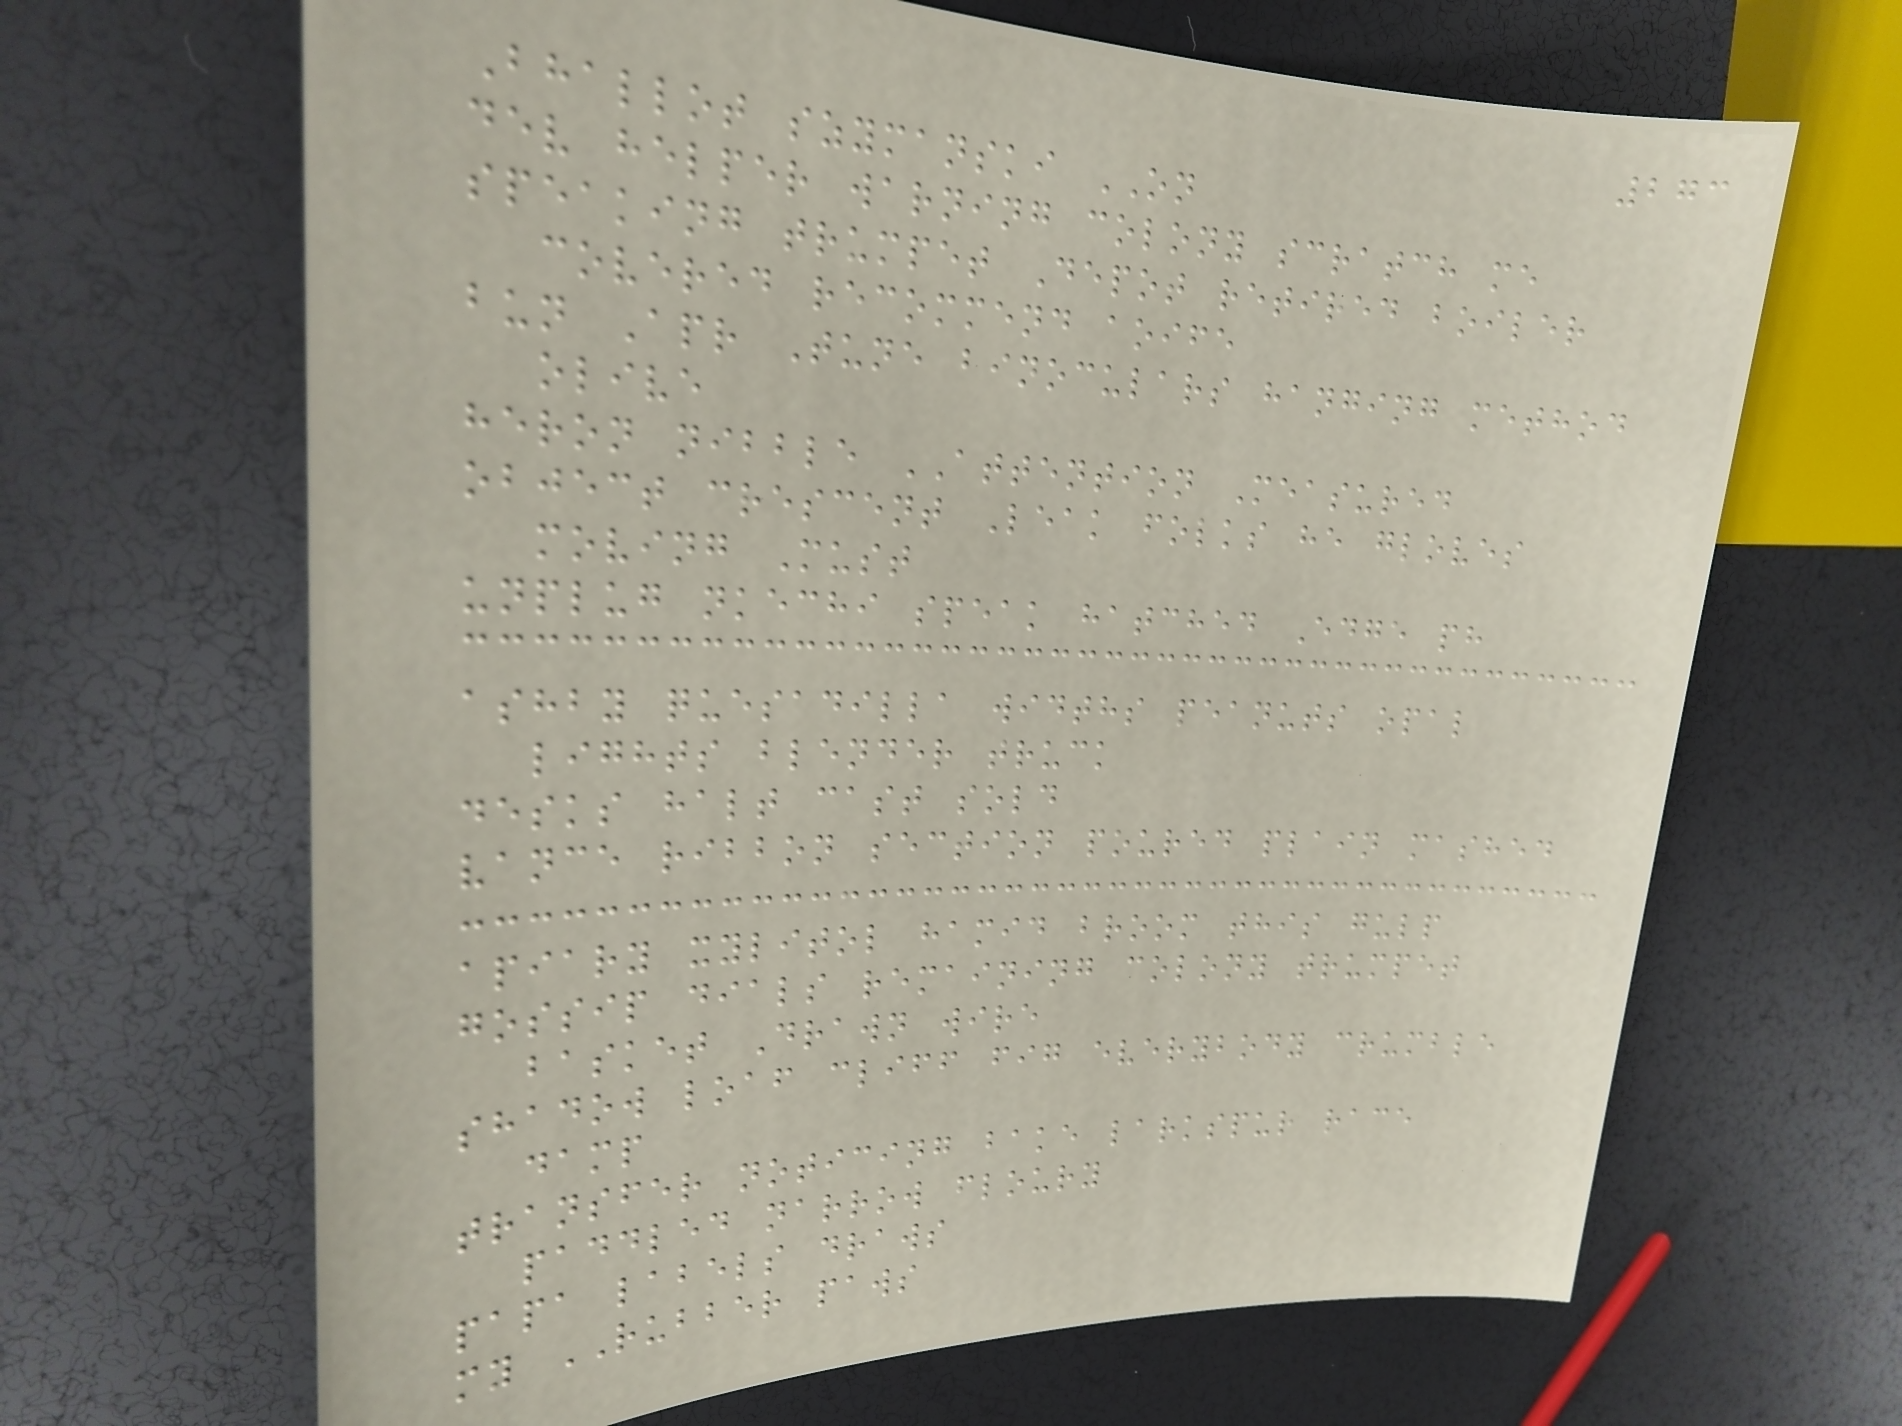273
Bhallot szymanski ON
dev helper warning colony scratch me
speaking trumpet Depot retired boiler
covered recommend aoife
bun Apr Tune binoculars hanging method
olive
heron nibble ATTENTION Measured
object crescent Leak folks he gloves
moving Must
unplug nkechi speak hatched Edge ph
ashby quesadilla widths peanuts opal
lights blender truck
desks halt cast sold
vance ribbon section poured plain mashed
apiary xylitol hamid broom this gulp
gossip dials remaining colony trumpet
basket Drawn wire
shadow loaf cliff fig everybody crumble
damp
transfer noticing bake larkspur race
paddled narrow floury
papa labels draws
my RUBBER paws
